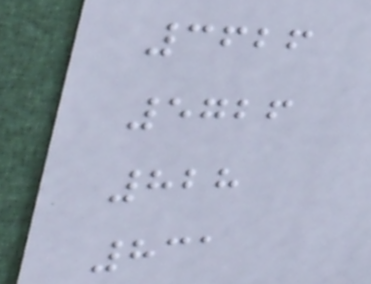3626
5726
828
831
